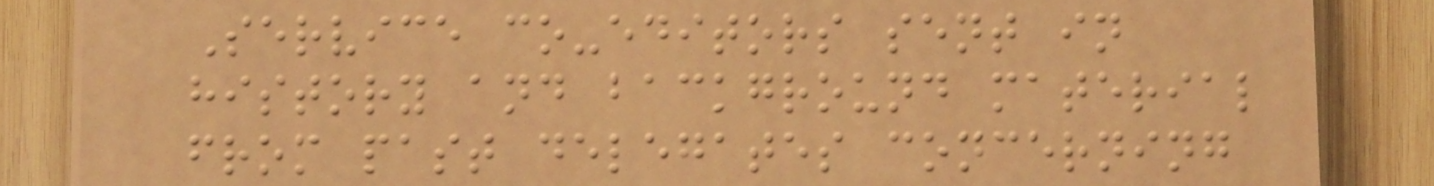Service co-editors sent in
history and background material
from past delegates concerning
